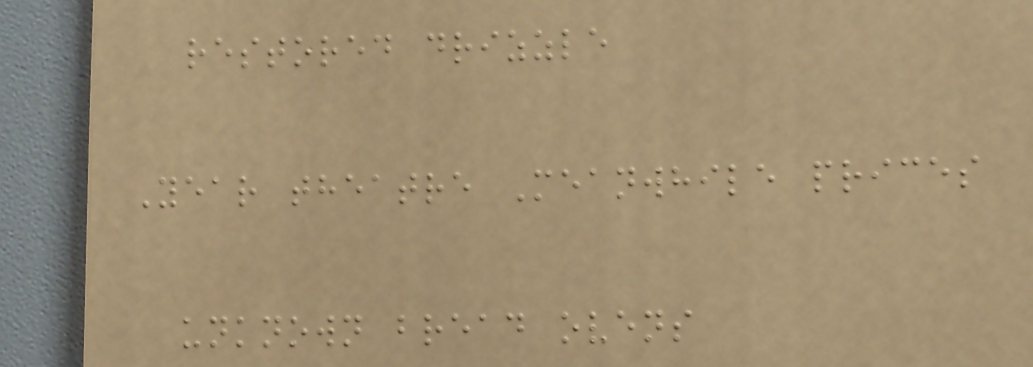restored drizzle
Year theatre Meanwhile prices
unknown bread ovens
